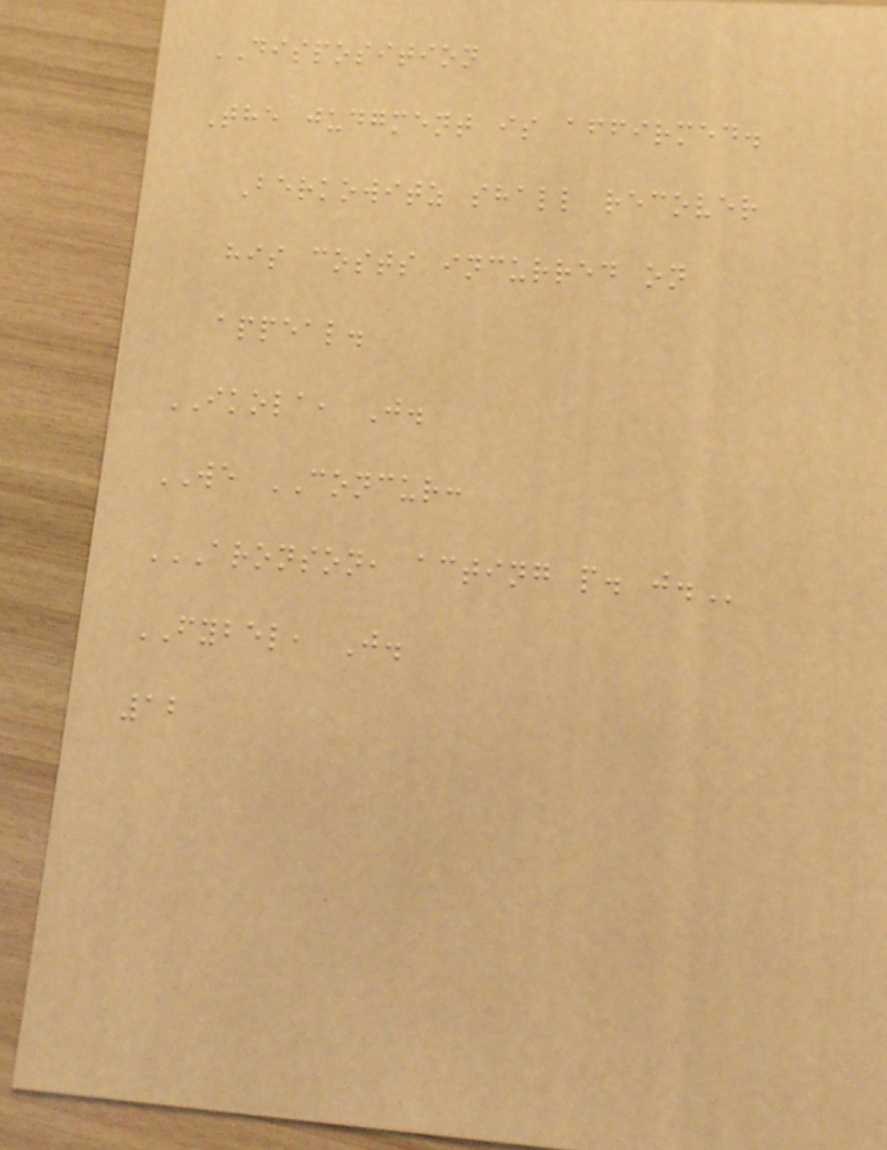DISPOSITION
The judgment is affirmed.
Berkowitz shall recover
his costs incurred on
appeal.
IKOLA, J.
WE CONCUR:
ARONSON, ACTING P. J.
FYBEL, J.
12
